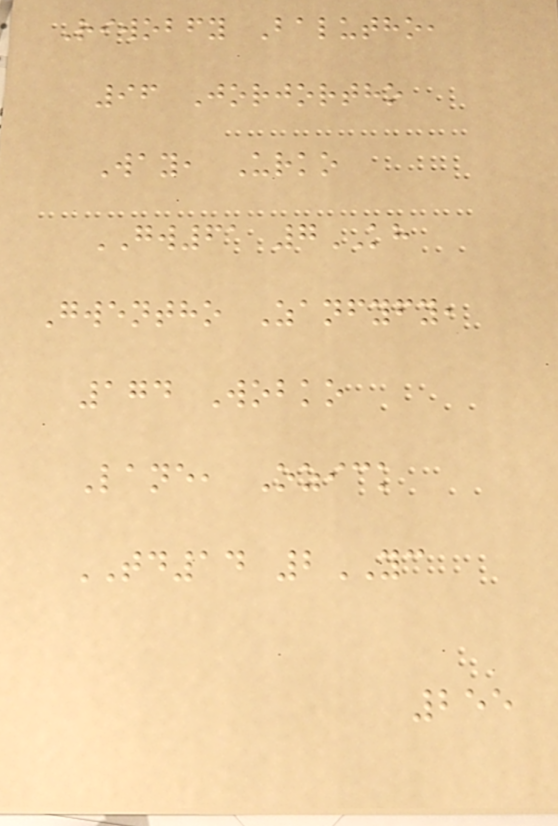Riwobfy Balutho,
96 Jorjortho
Way, Urko
GW61 7KH
Gwentho Zanfyfy,
174 Wobko
Lane, Ozick
TD14 2YC
255
